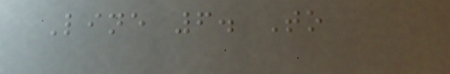Line 6. To
